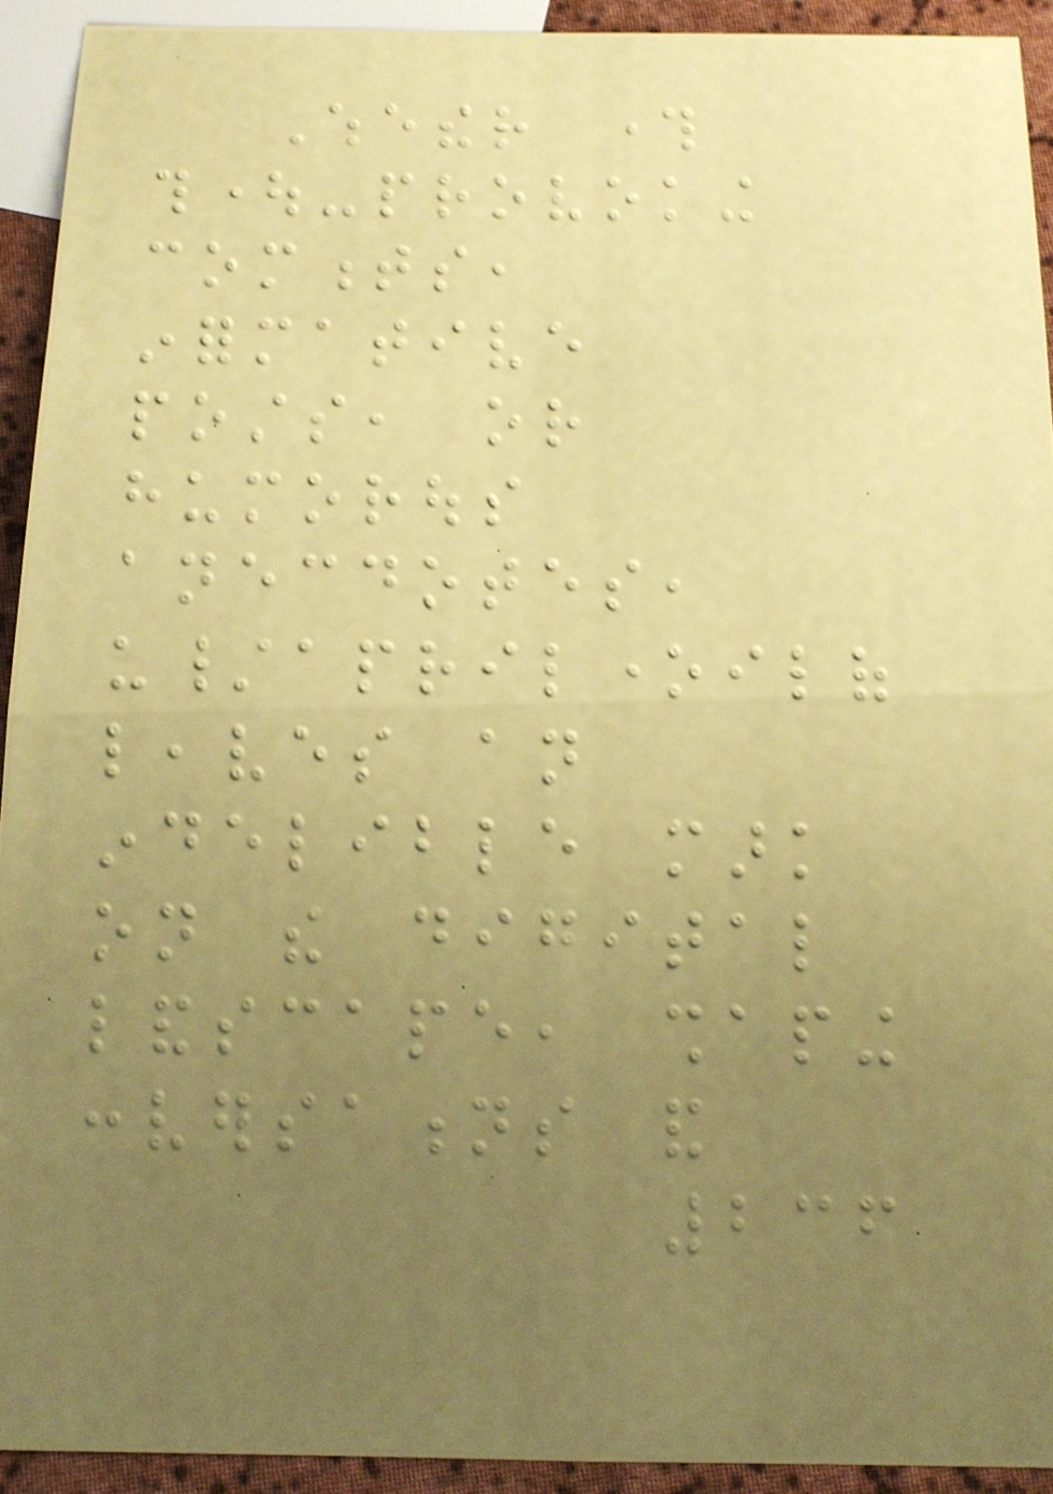Whether through
thought-provoking
comments,
informative
posts, or
humorous
anecdotes,
u/apriloneilof
leaves an
indelible mark
on the digital
landscape, shaping
conversations and
236
